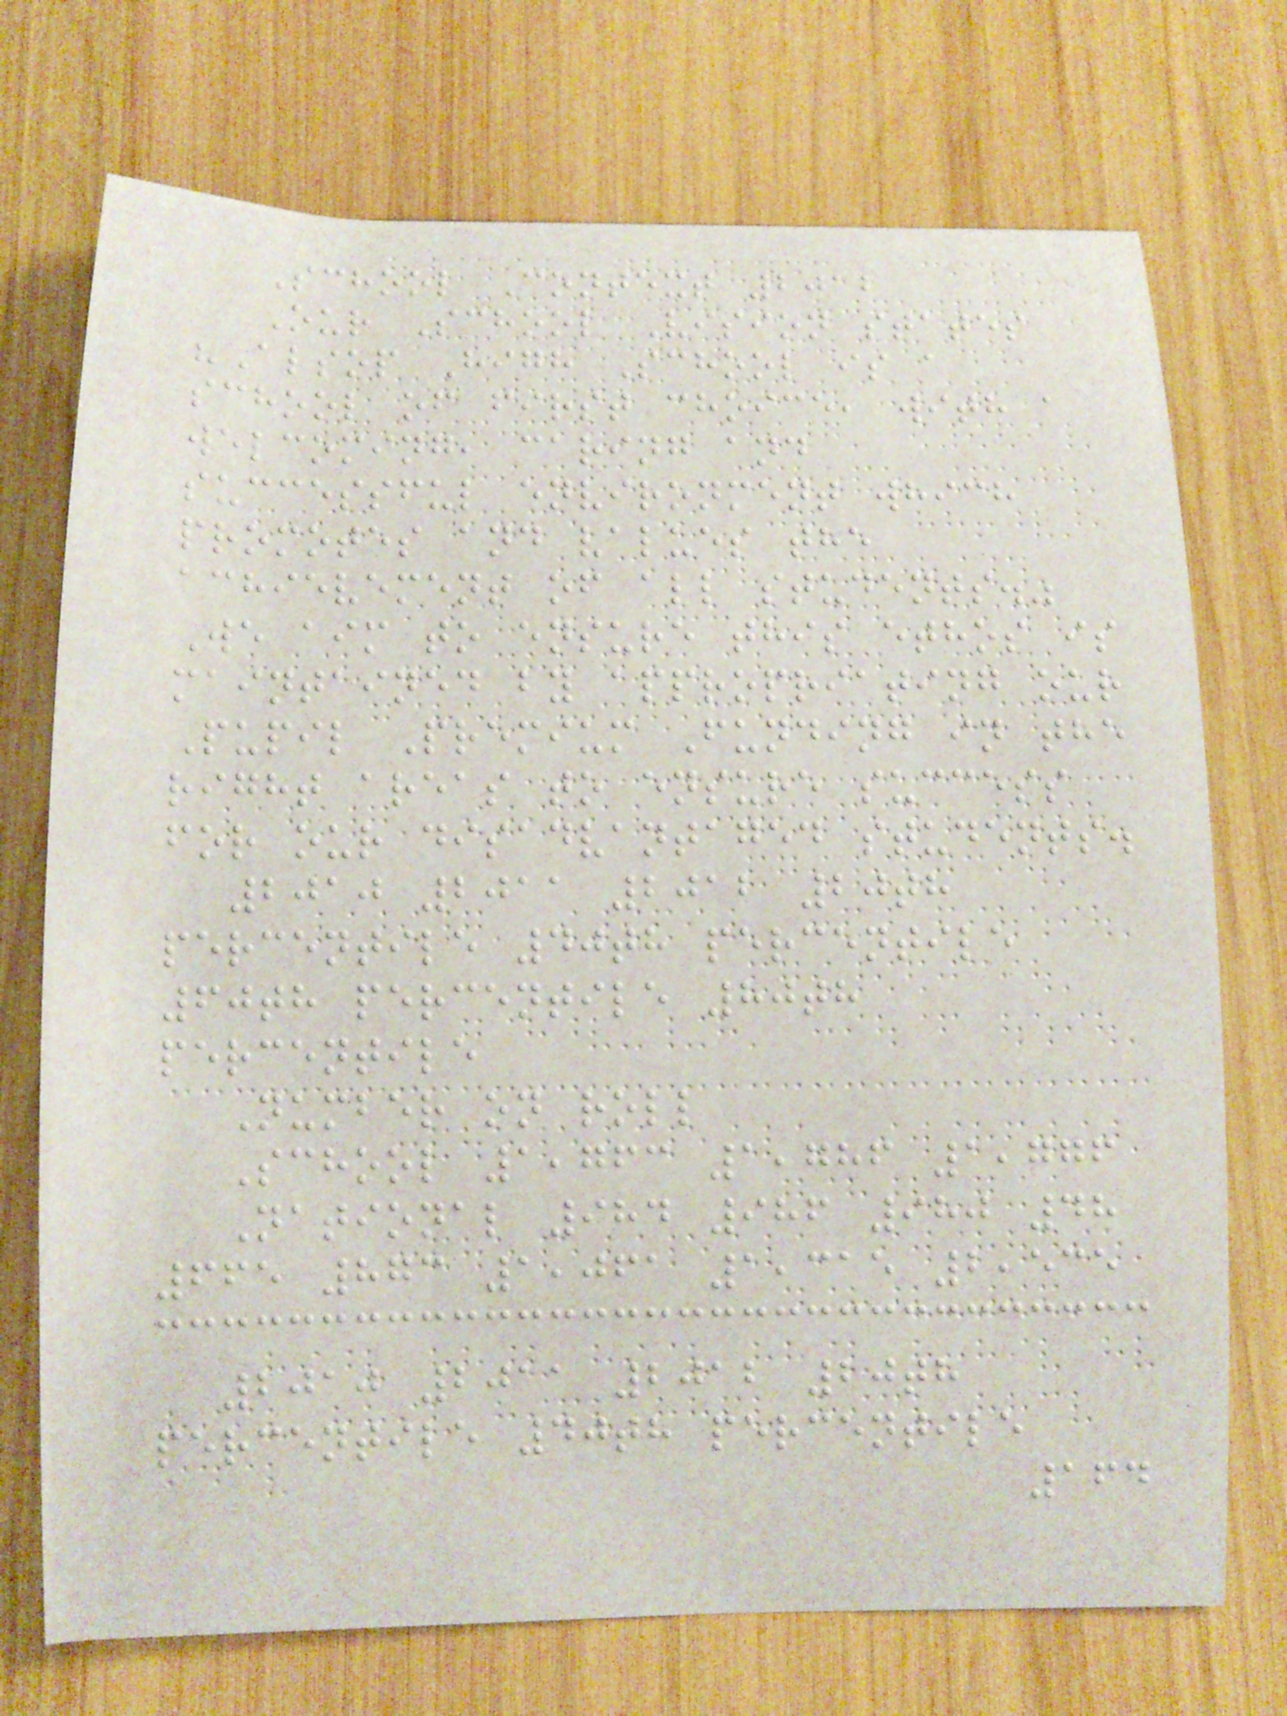School Context 2012
Our School Vision states
"Alsop High School is a
school of first choice, with a
welcoming, caring and
successful environment which
promotes and values the
achievement of all students."
We aim to ensure this ethos is
maintained by appropriating our
Pupil Premium Funding in the
right areas to ensure success
for our disadvantaged students.
2010 2011 2012 20th
percentile 40th percentile
60th percentile 80th
percentile
Number on roll
School 1,763 1,786 1,776
National 984 986 980 48
665 873 1,061 1,315 2,535
2010 2011 2012 20th
percentile 40th percentile
164
